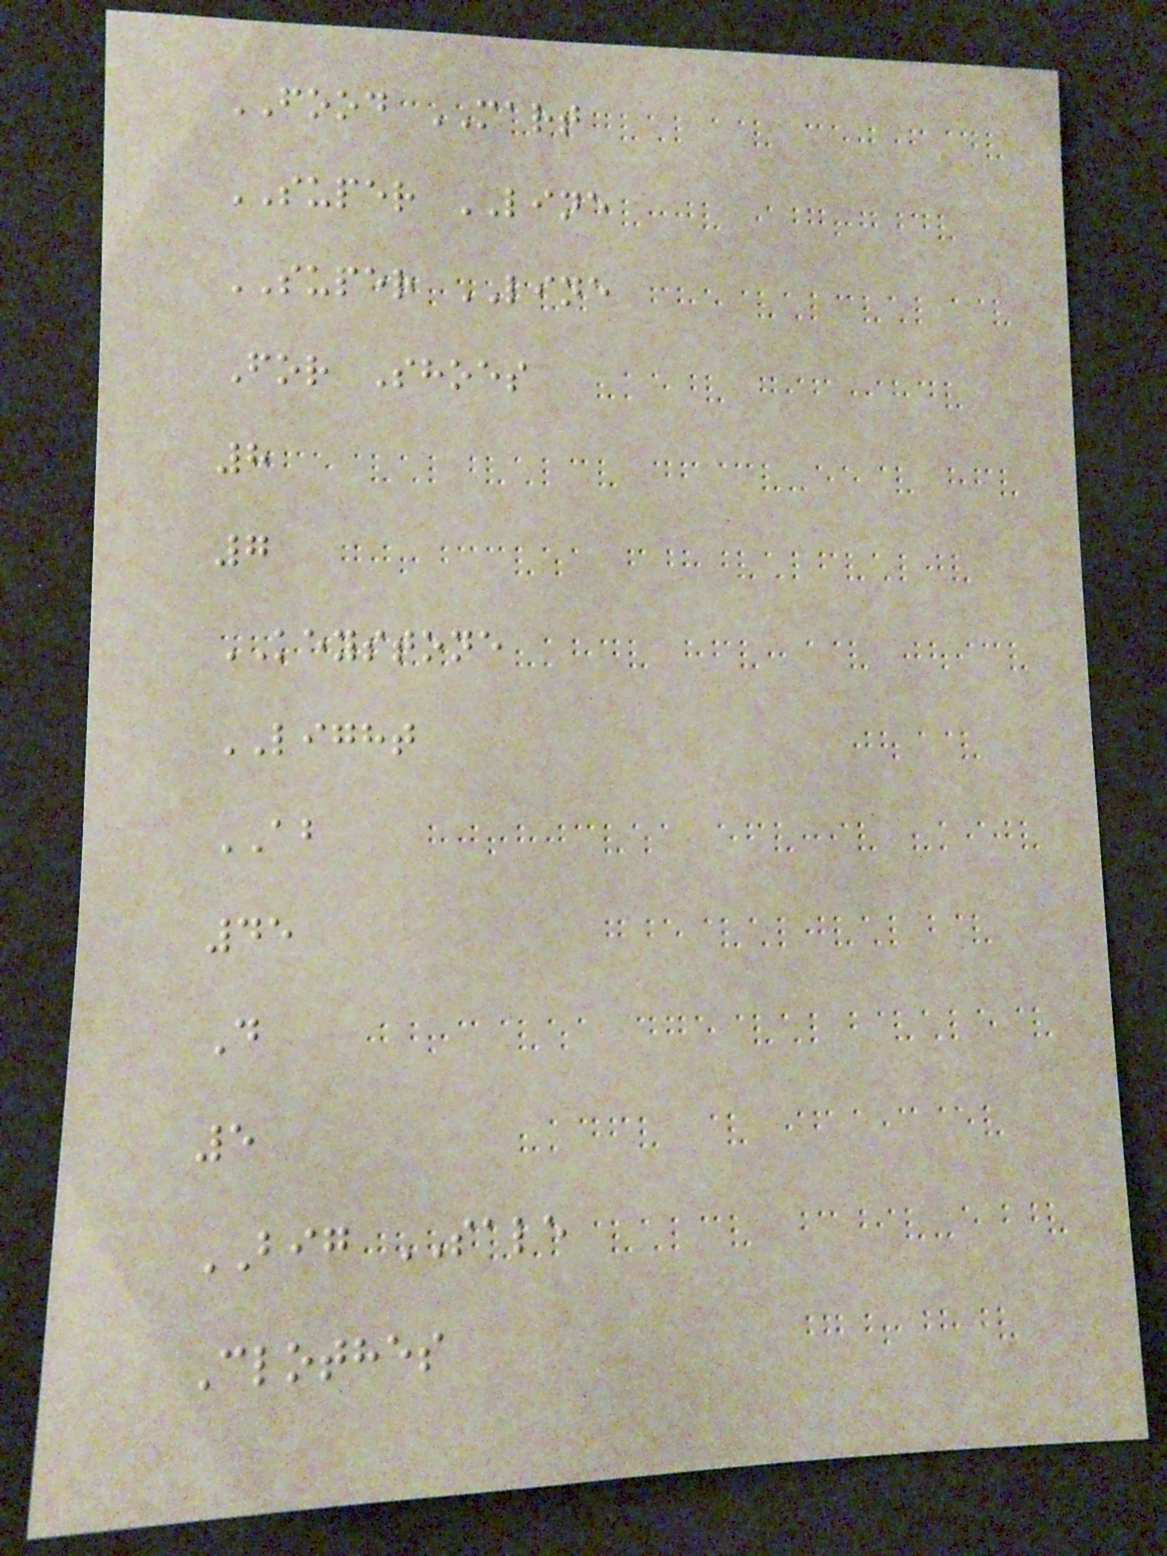FOOD MART
SUPER LINE
SUPER LINE
For Shoes
8
7
KEYSTONE
LIGHT
AB
45
D
5
BIG SALE
Clothes
